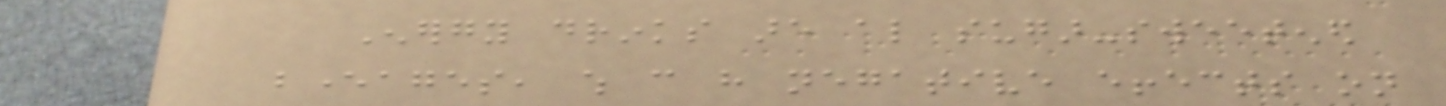Energy drinks are also sugar-sweetened
beverages, which can have negative effects on
